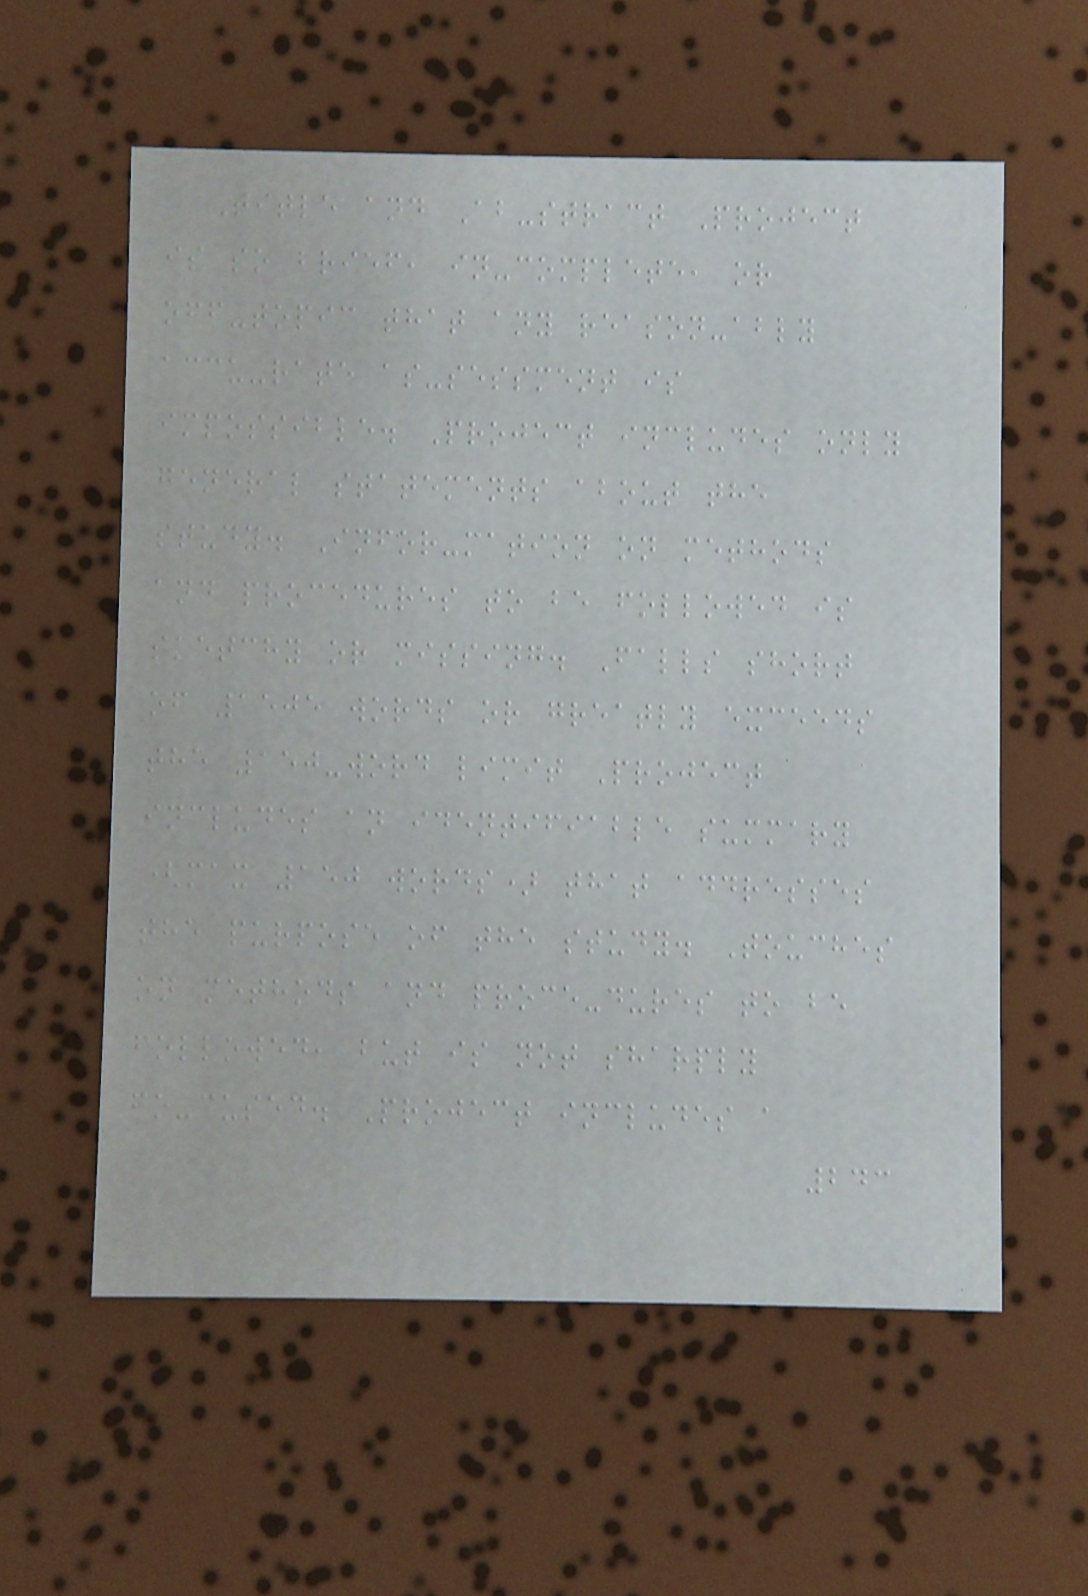Title and Ab-stract Project
is so brief, in-complete, or
off-topic that any reason-ably
accu-rate as-sessment is
impossible. Project includes only
general statements about the
study. Infor-mation on methods
and procedures to be followed is
sketchy or missing. Falls short
of 1505 words or greatly exceeds
the 150-word limit Project
includes an identifiable summary
(max 150 words) that addresses
the purpose of the study. Touches
on methods and proce-dures to be
followed, but is not sharply
fo-cused. Project includes a
243
